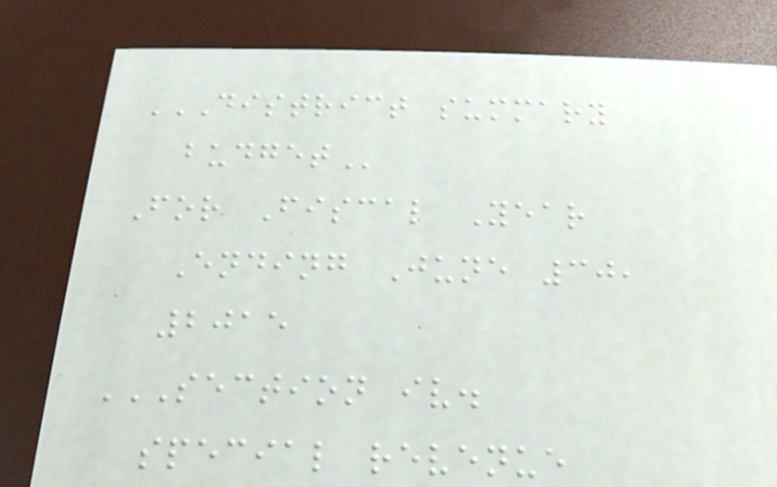DISTRICT SUMMARY
BUDGET
For Fiscal Year
Ending June 30,
2015
SECTION IV.
SPECIAL REVENUE
